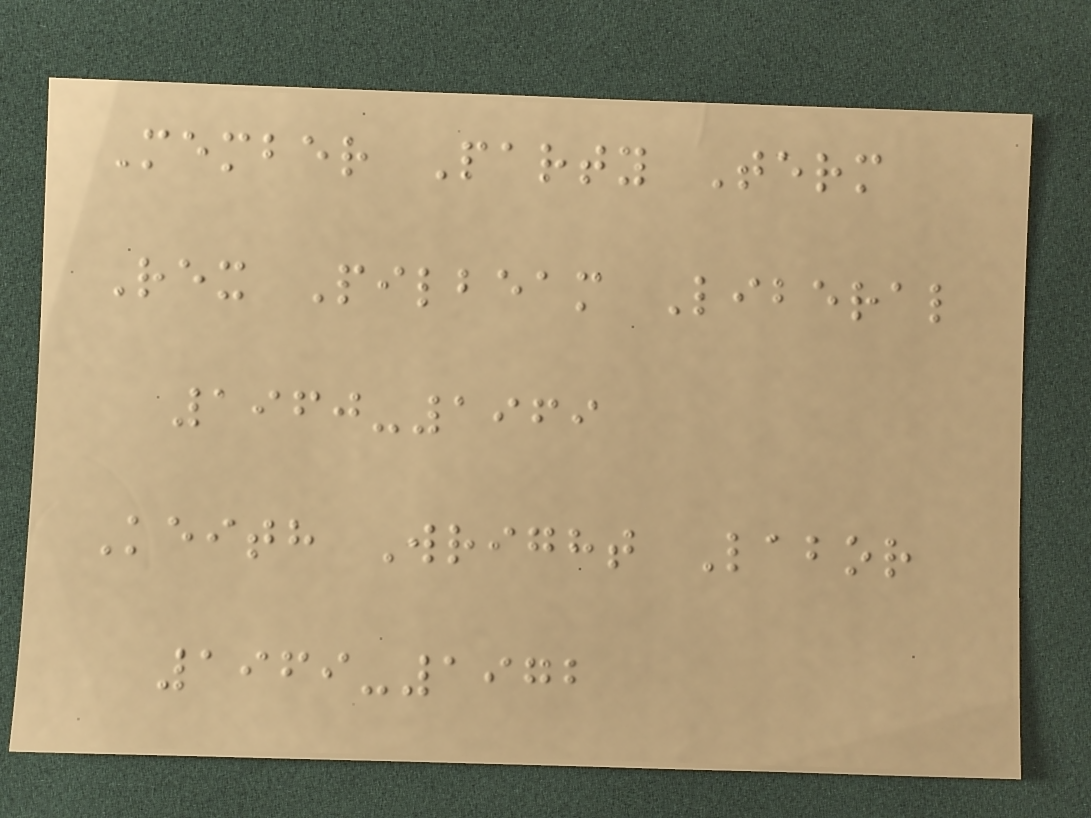Member Party Term
Rex Pilbeam Liberal
1960-1969
Keith Wright Labor
1969-1972
